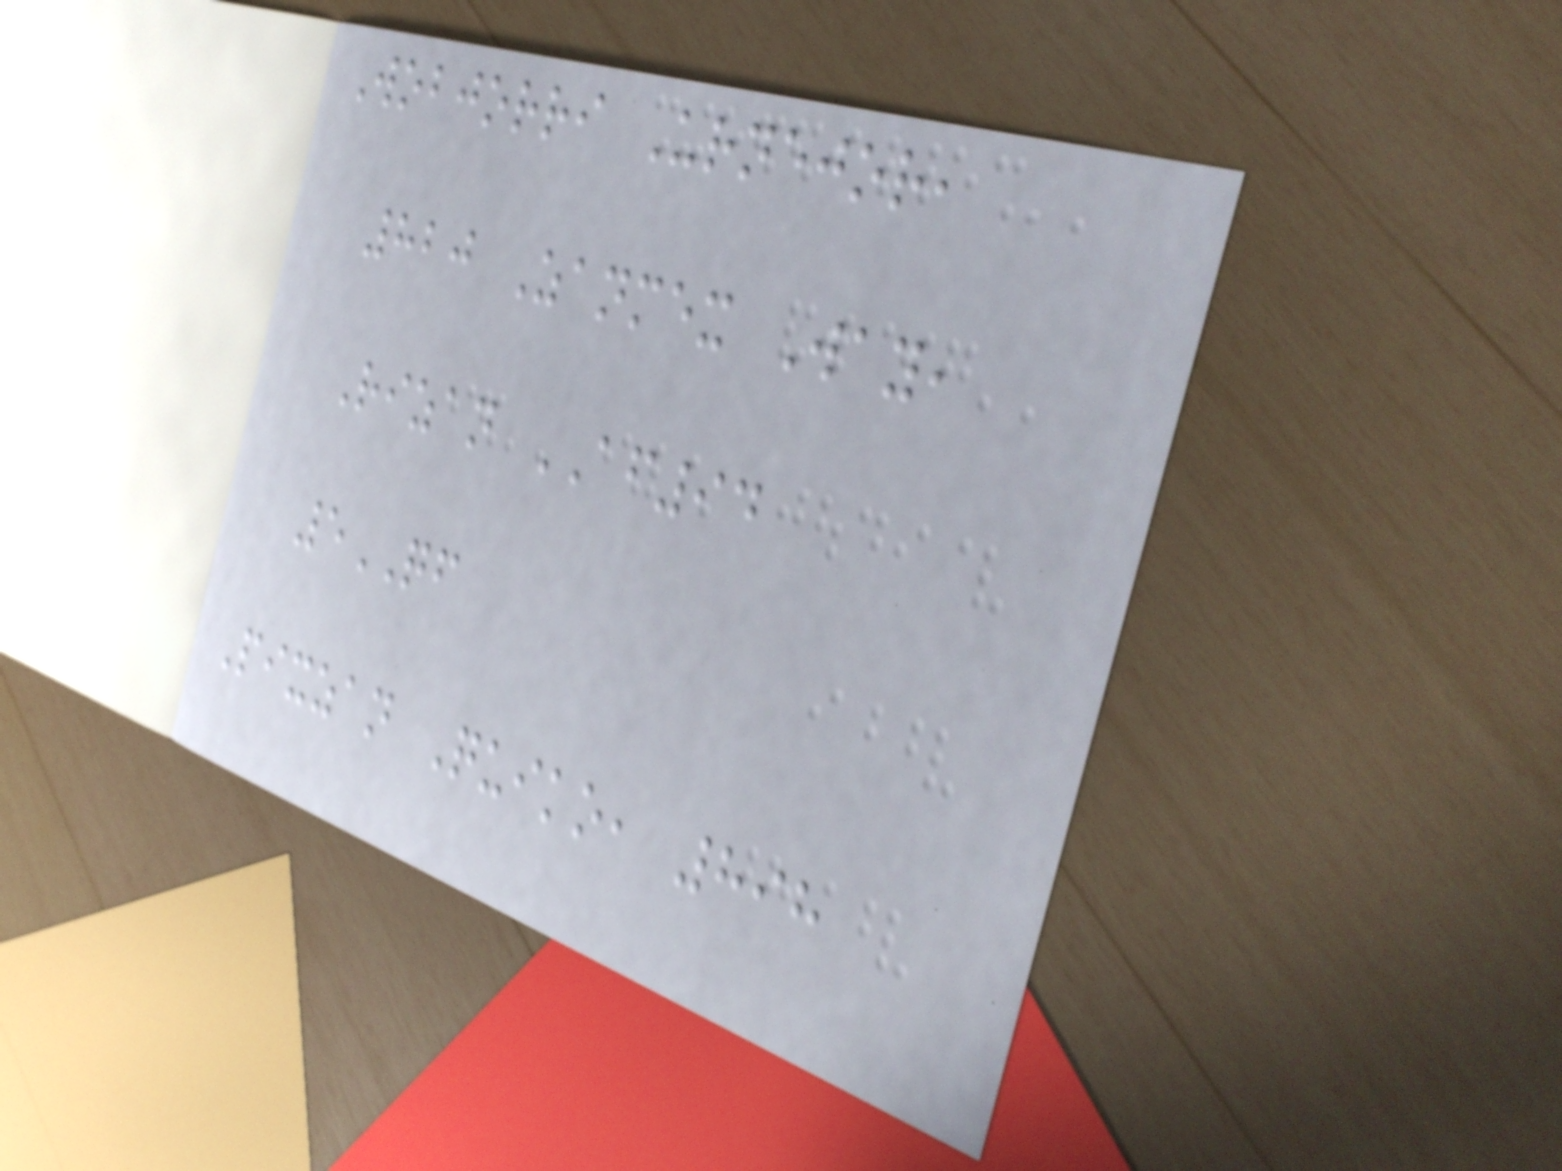Wobjorri Urnejor,
820 Zanmex Way,
Rizan AF94
5QF
Pixzan Quiko, 898
